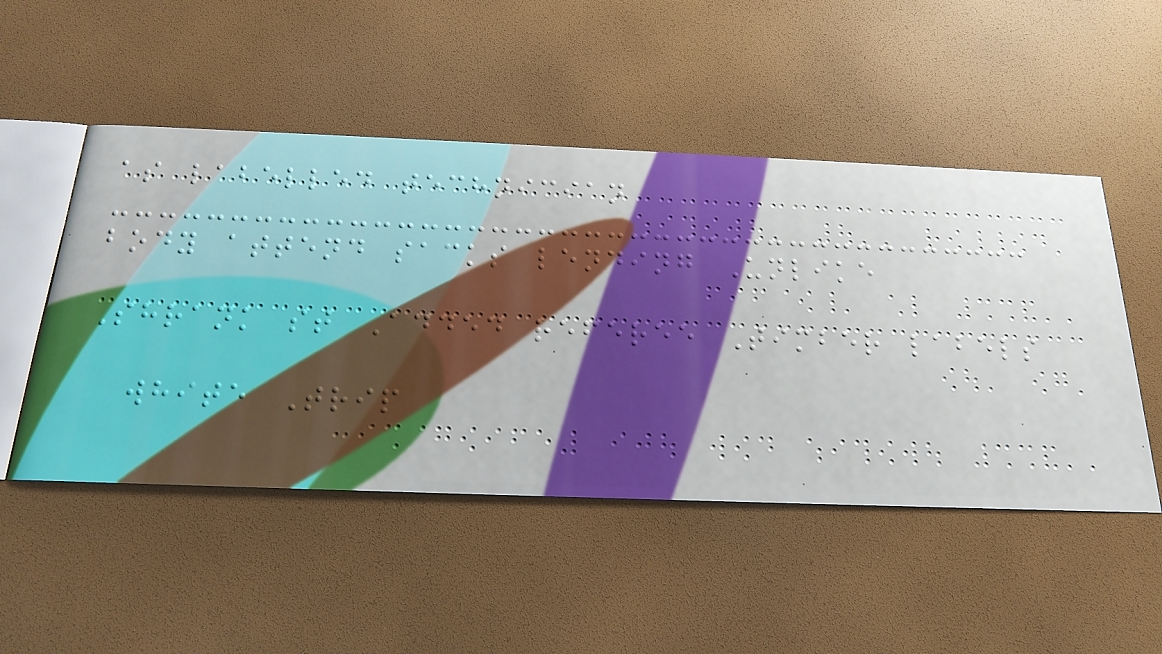as labelled technician
body attend sacks lending Unlike
Shrank st Added referee Timber labels
white Trip
